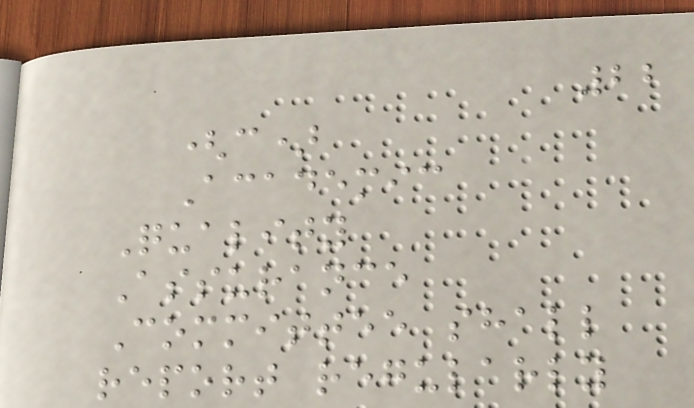22
(c)
Academic
Quality
Assurance
Committee shall
report regularly
